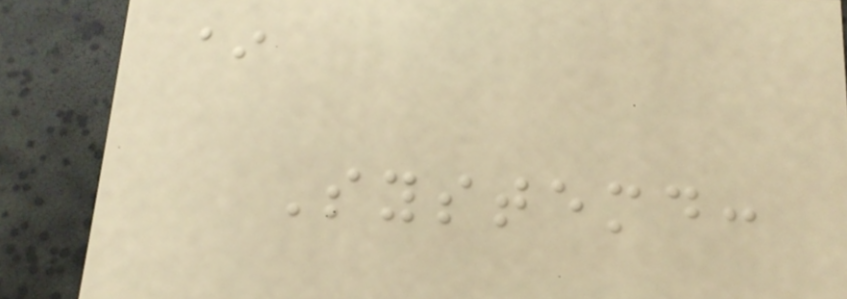*
Systemd:
